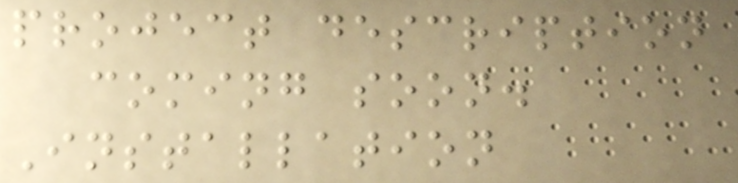project description
coming soon.
Installation
